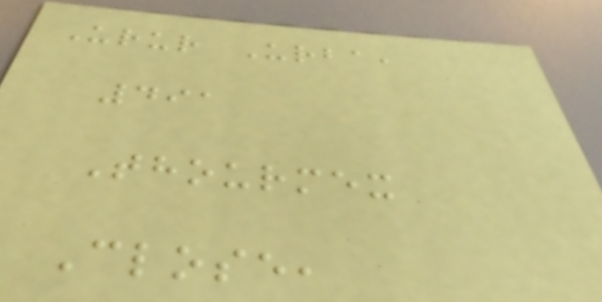Urur Urba,
491
Thourmex
Close,
